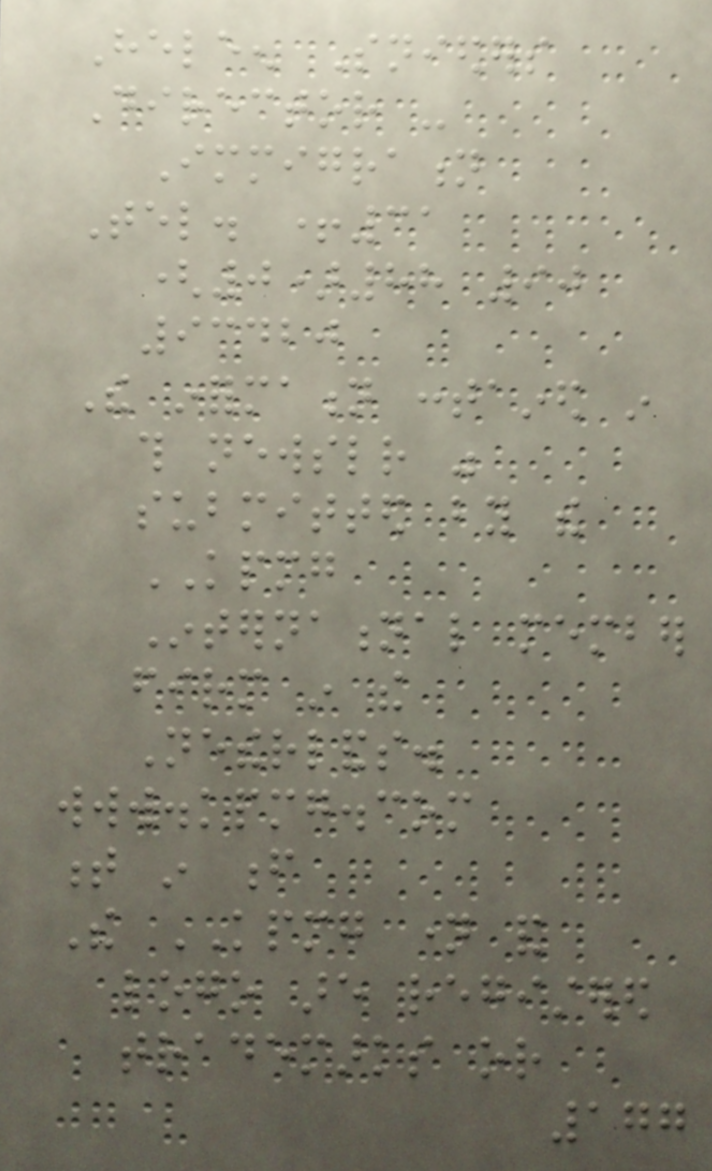Heleen Snieders
Director -
Immigration
Tel. +31
(0)88 90
93420
The information contained in
this newsletter was
submitted by the
KPMG
International member
firm in the
Netherlands.
www.kpmg.com
t in f
The KPMG name and
logo are registered
trademarks or
177
